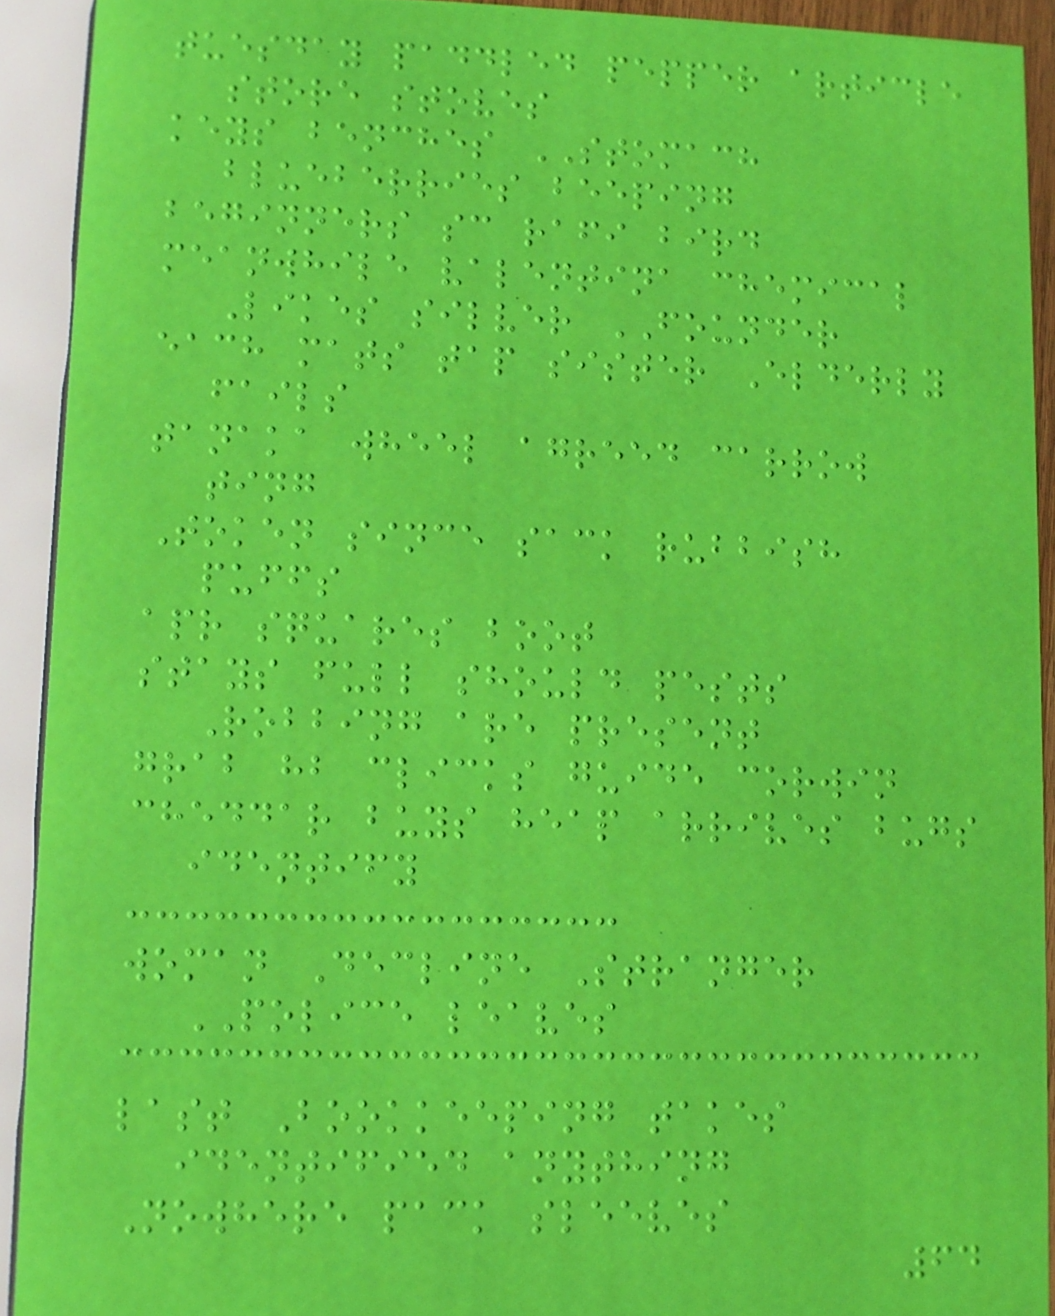tuesday paddled pepper article
store stoves
keys benches STOMACH
blueberries beeping
beginners sc rafi bird
meanwhile valentina chemical
Likes silver FOUNDER
each mats tap sister Elderly
fails
tanaka wheel agreed carrow
ting
Token since sack rubbish
puffs
apr squares boot
stays full should pests
Robbing are present
grab hb clicks guide corwin
cheddar buys heap arrives bugs
identify
woman Decline Stranger
POLICE leaves
last Bookkeeping takes
identified anything
Nowhere pack sleeves
64
